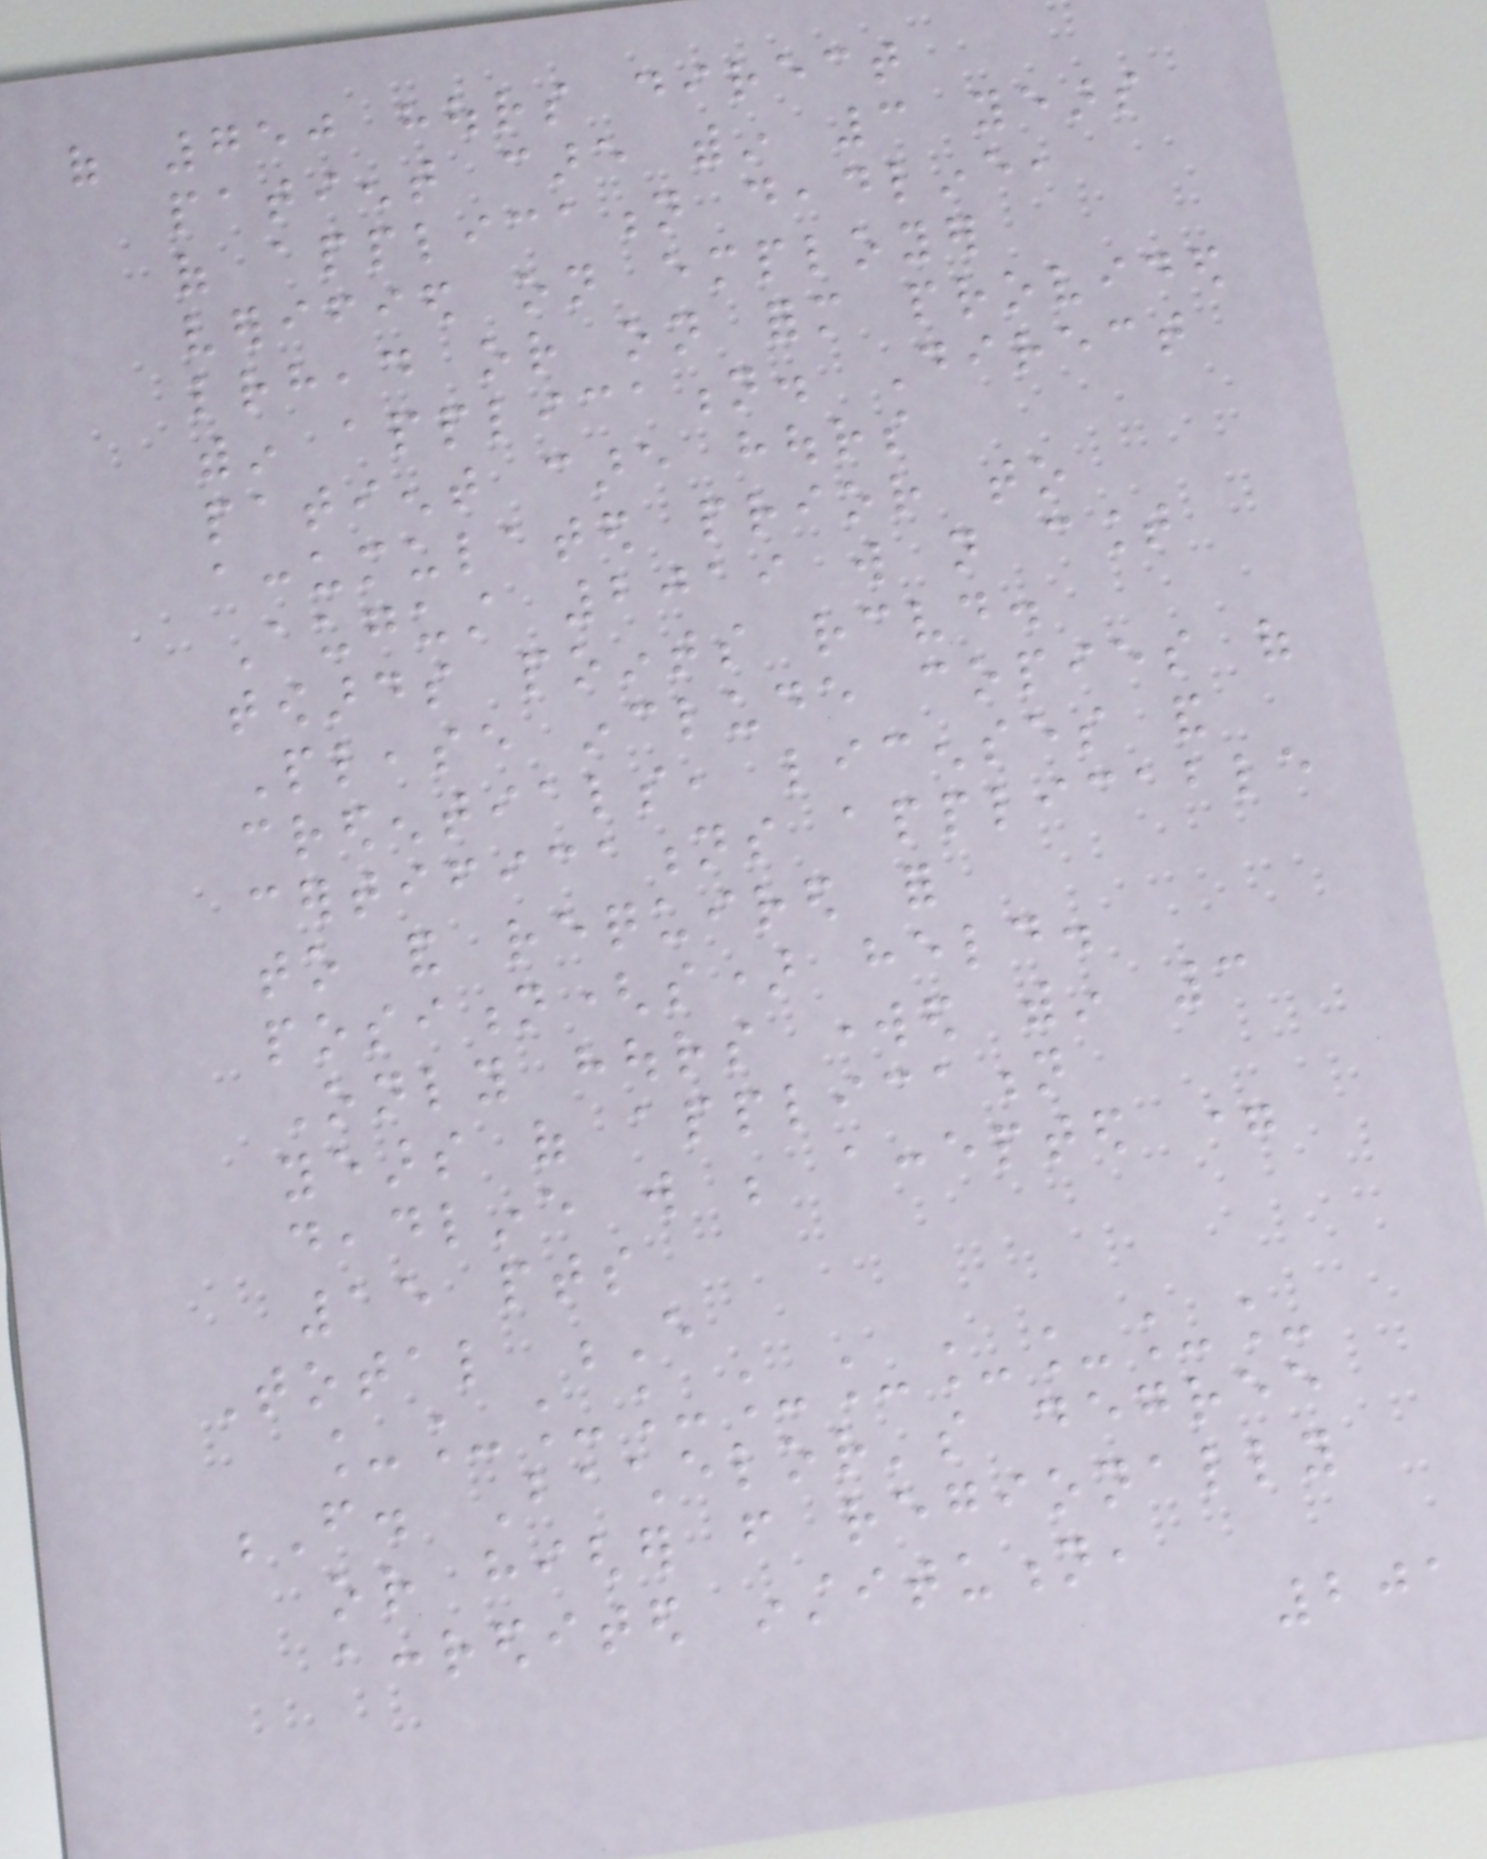of 750 hours direct
patient care within 3 years
of application deadline,
verified on employer
letterhead or on form provided
within application. Direct
patient care hours
accumulated prior to
August 2019 will not count
towards points received.
Please include copies of
credentials, licenses and
certifications applicable
to and required for
position(s) held.
Only hours worked within 3
years of application
deadline will be accepted =
15 pts
Total E
__________
F. Bachelor's degree
or higher from regionally
accredited institution,
201
